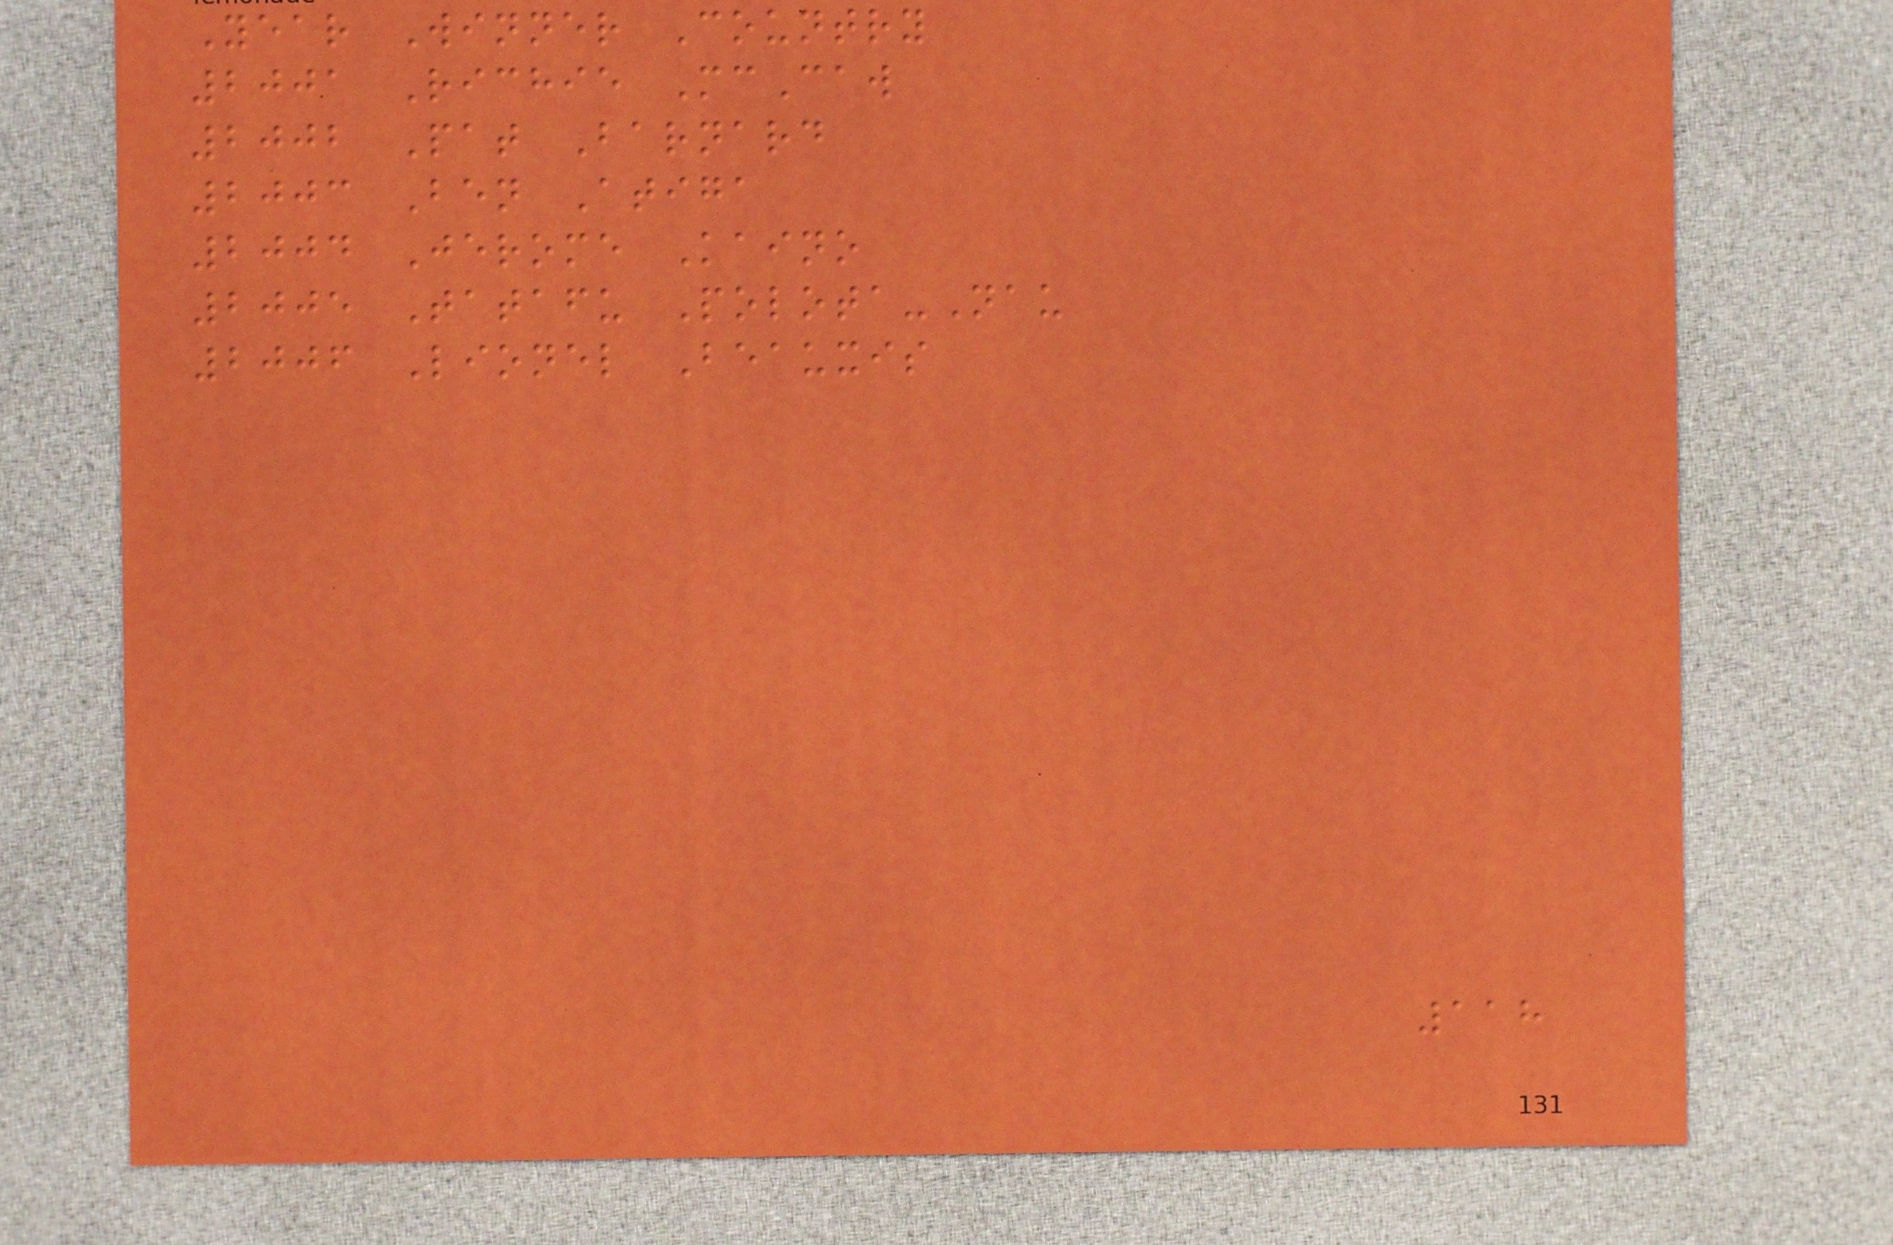Year Winner Country
2001 Richie McCaw
2002 Pat Barnard
2003 Ben Atiga
2004 Jerome Kaino
2005 Tatafu Polota-Nau
2006 Lionel Beauxis
118
